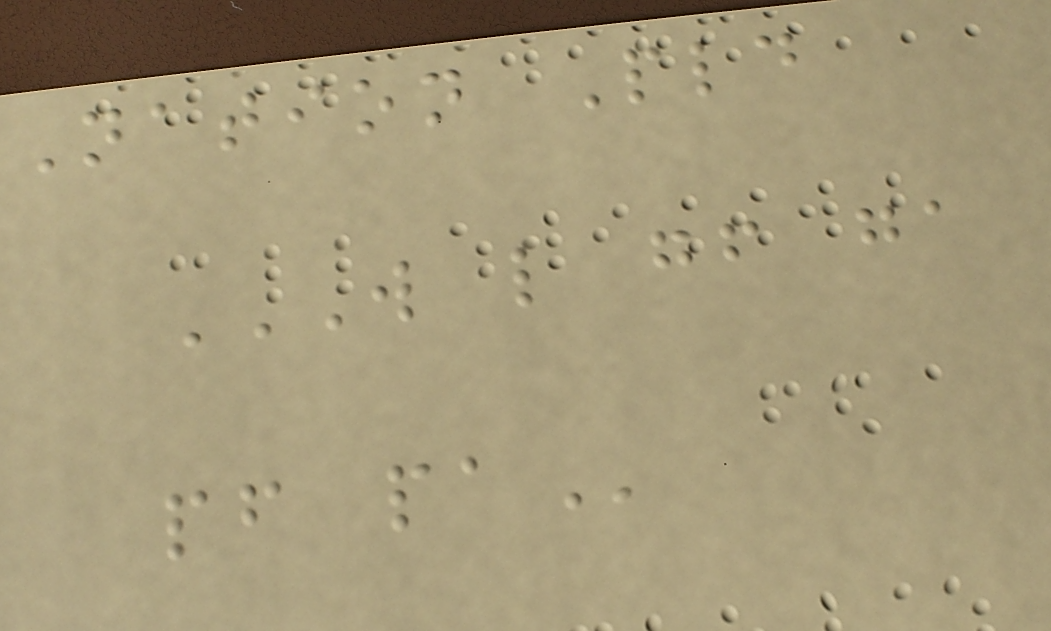Nation Pld
W L GF GA
PF PA
